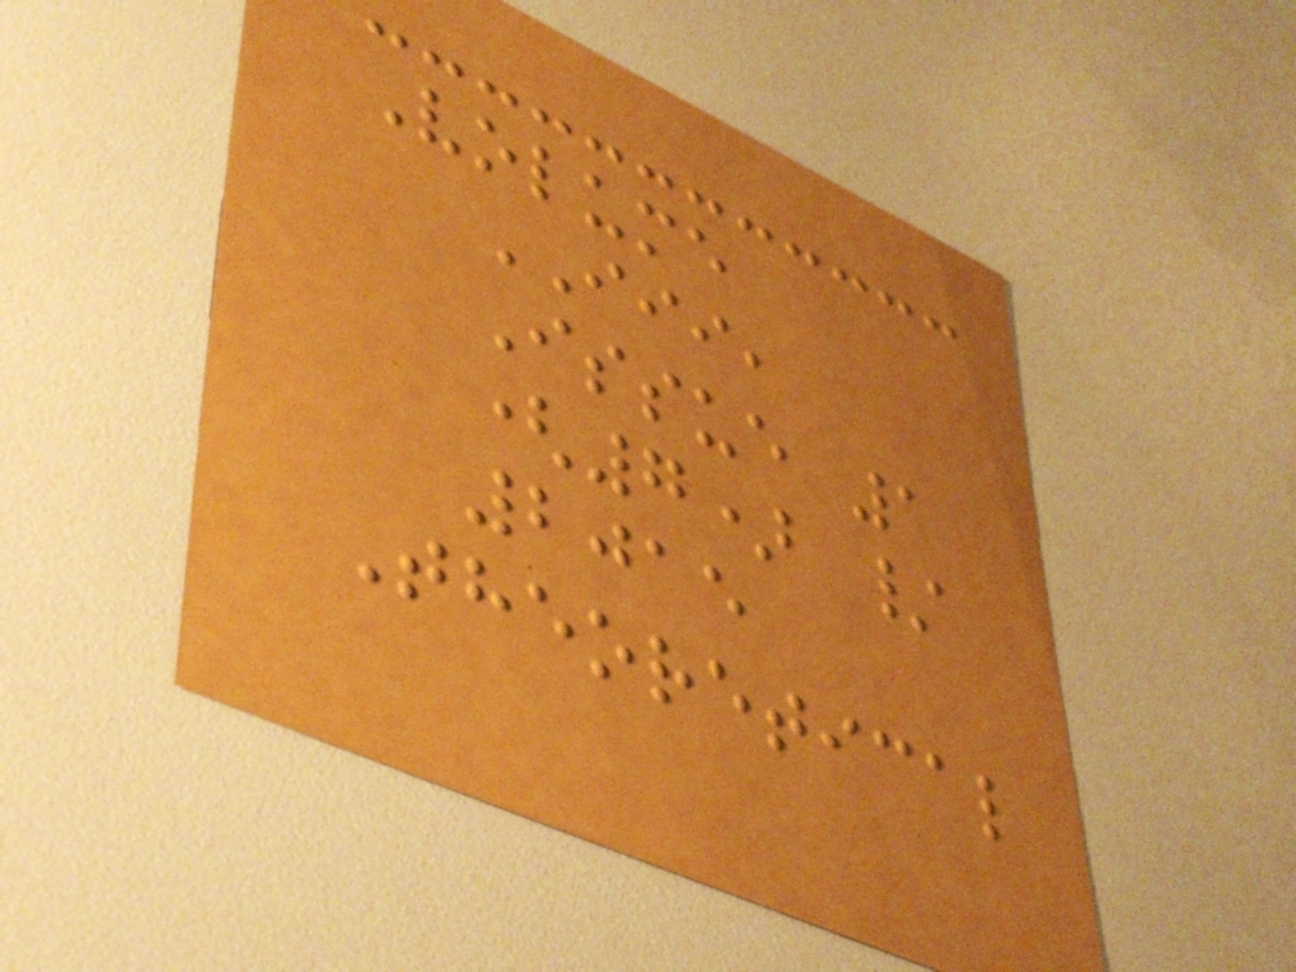Volume
III,
Issue 1
(7) /
2015
Theoretical
